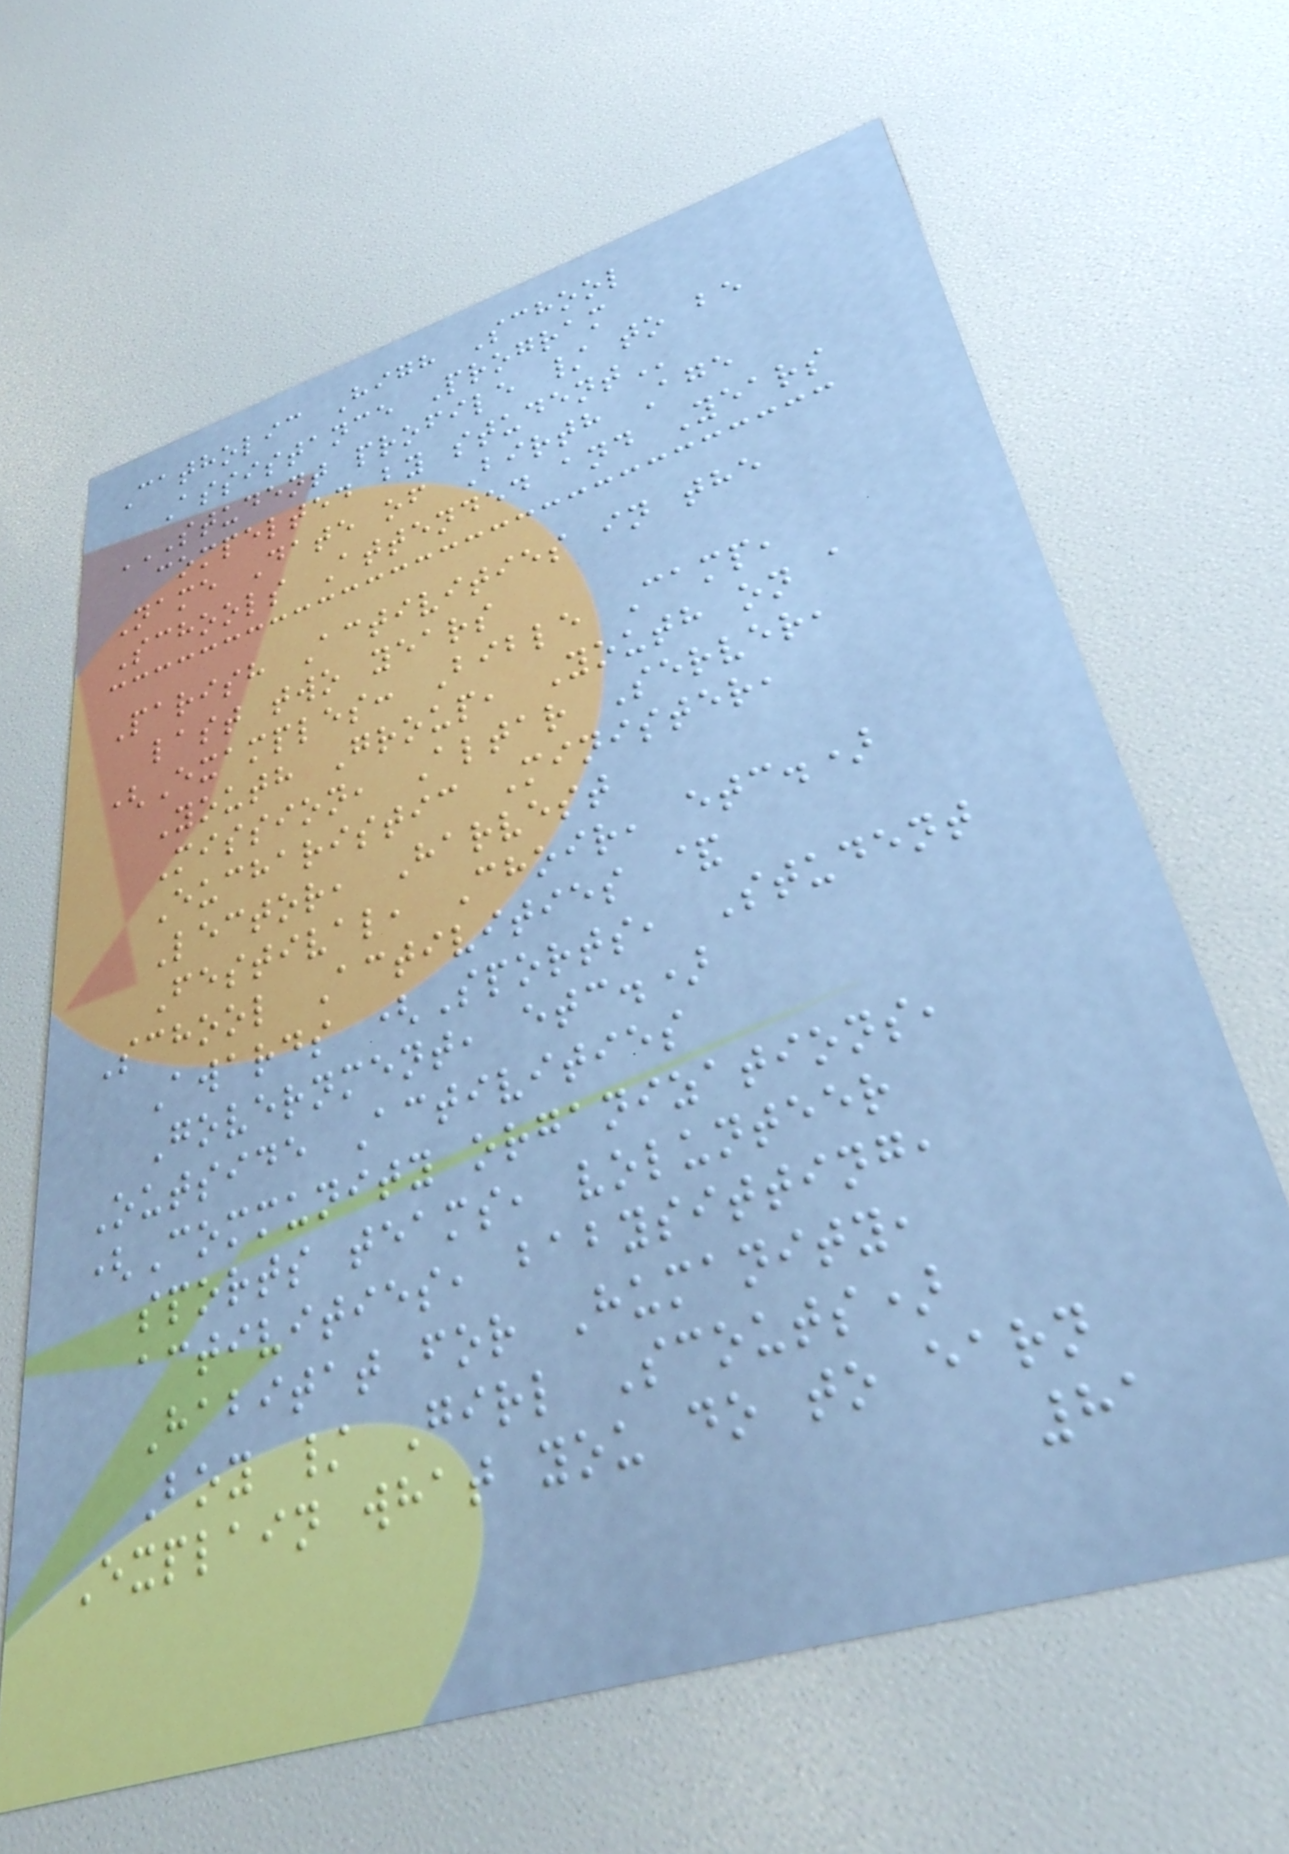Catholic High School
Assistance Program
STUDENT PROFILE / TO BE
COMPELTED BY STUDENT
Name Date of Birth Age
Schools Attended and Years
Parish Activities in the
last two years
(Examples: Bible Camp,
Youth Group, Youth on a
Mission, Altar Server,
Eucharistic Minister,
Lector, Harvest
Festival, Choir, etc.)
School Activities &
Awards (Sports, Student
Government, etc.)
Outside Activities
(Community organizations,
sports teams, volunteer
activities, babysitting,
Habitat for Humanity,
Boy / Girl Scouts)
Explain what you do to earn
81
